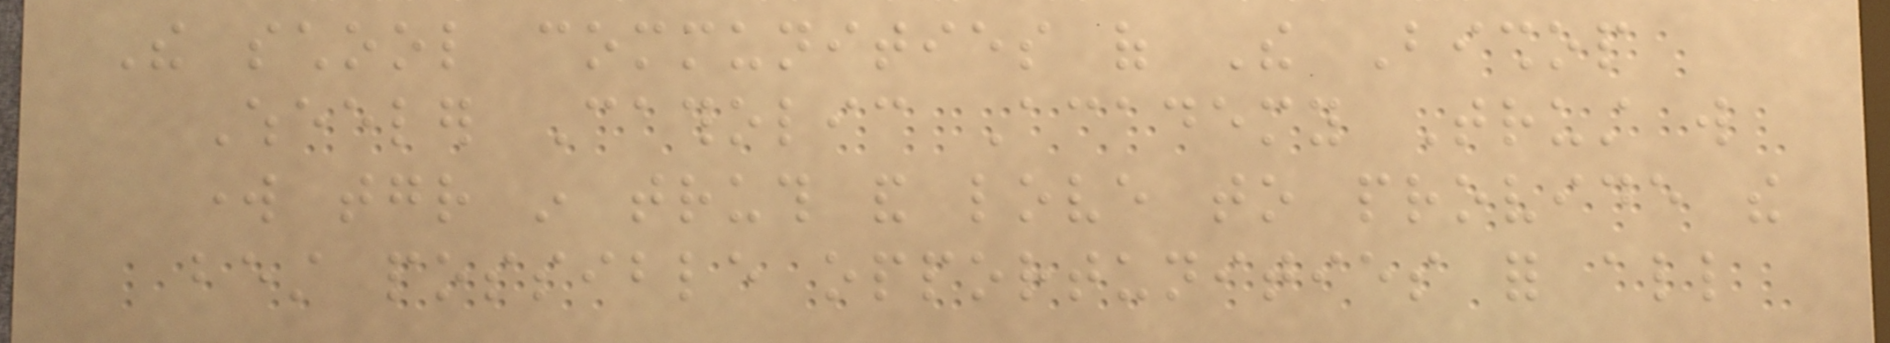The school communities of The Bishop
Wheeler Catholic Academy Trust will
work together in truth and love to provide the
best possible opportunities for all
